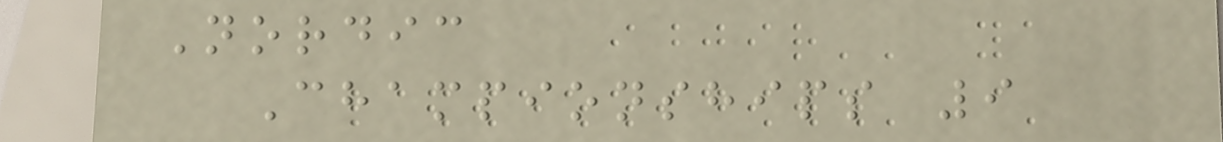Nordic
Championships 9
